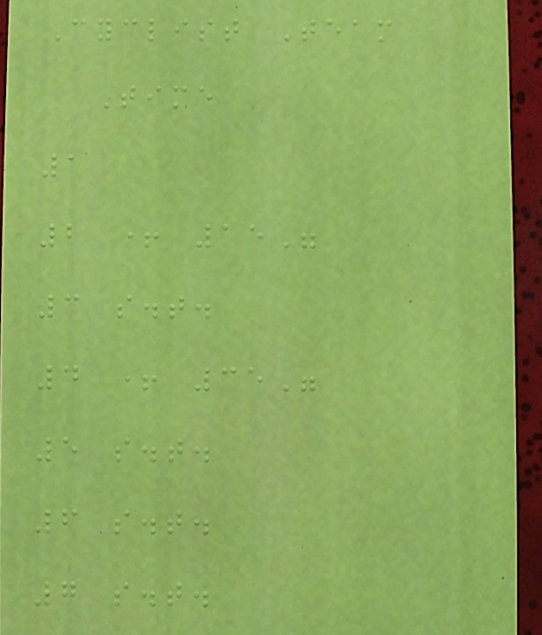Cyclist Team
Time
1
2 + 15"
3 s.t.
4 + 35"
5 s.t.
6 s.t.
7 s.t.
